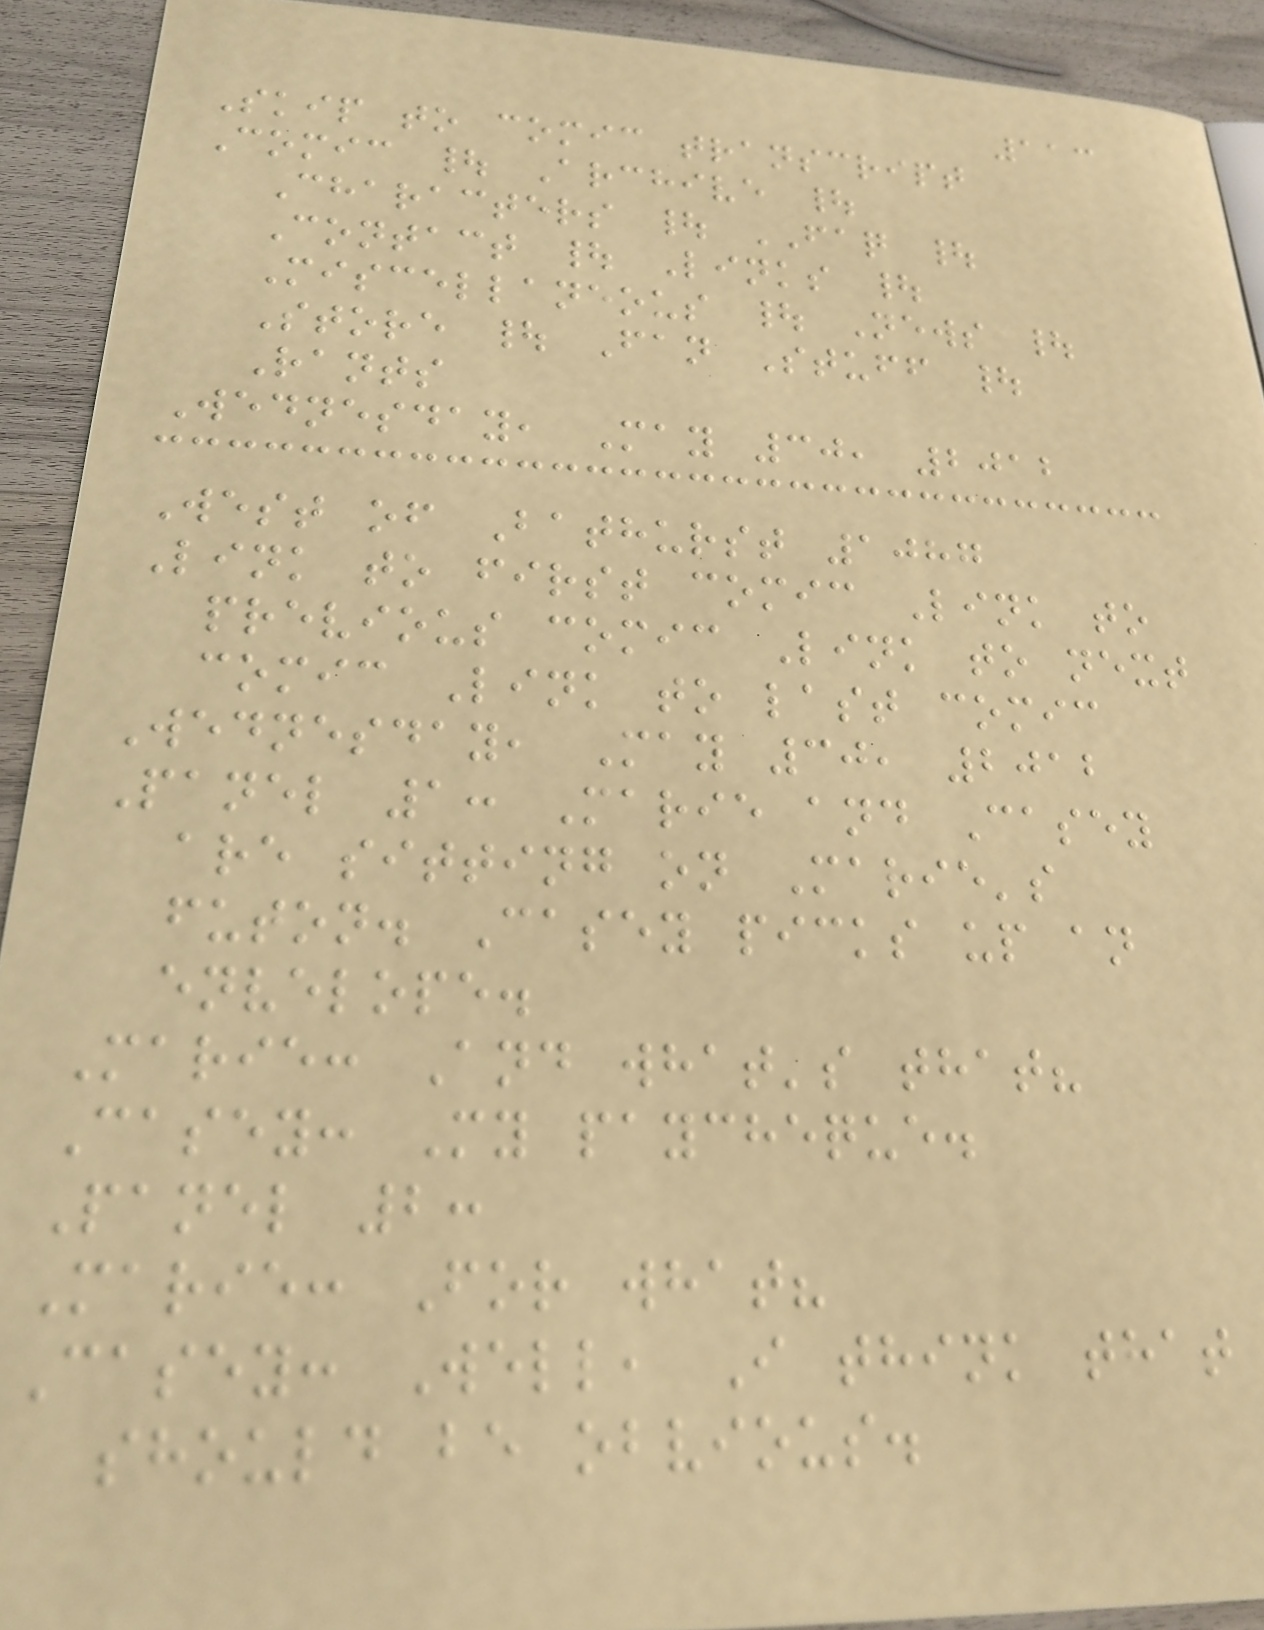113
Skip to comic transcript
Comic | Archive |
Characters | FAQ |
Contact | Links |
Miscellaneous | News |
Store | Fan Stuff |
Rants
Wednesday, May 30, 2012
West of Bathurst 1087
Link to first comic Link to
previous comic Link to next
comic Link to last comic
Wednesday, May 30, 2012
Panel 1: Marie and Casey
are sitting on Marie's
futon. Casey picks up an
envelope.
Marie: And what's that?
Casey: My paycheque.
Panel 2:
Marie: For what?
Casey: Well, I think that
should be obvious.
